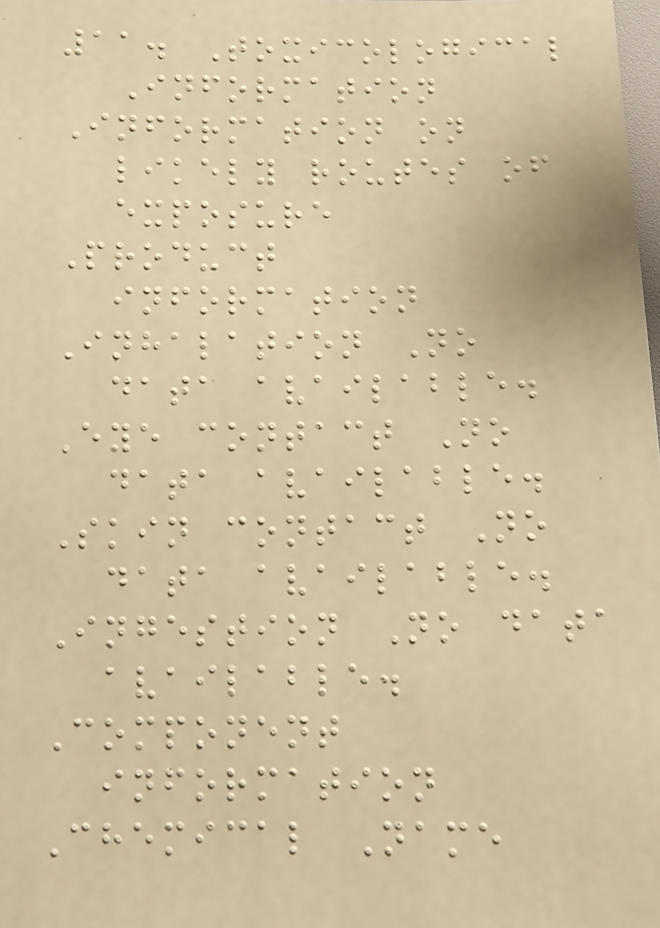11. Toxicological
Information
Information on
likely routes of
exposure
Product
information
Inhalation No
data available.
Eye contact No
data available.
Skin contact No
data available.
Ingestion No data
available.
Component
information
Chemical Name
